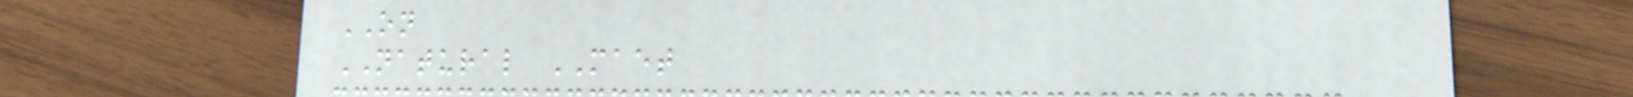ON
NATURAL MAET
